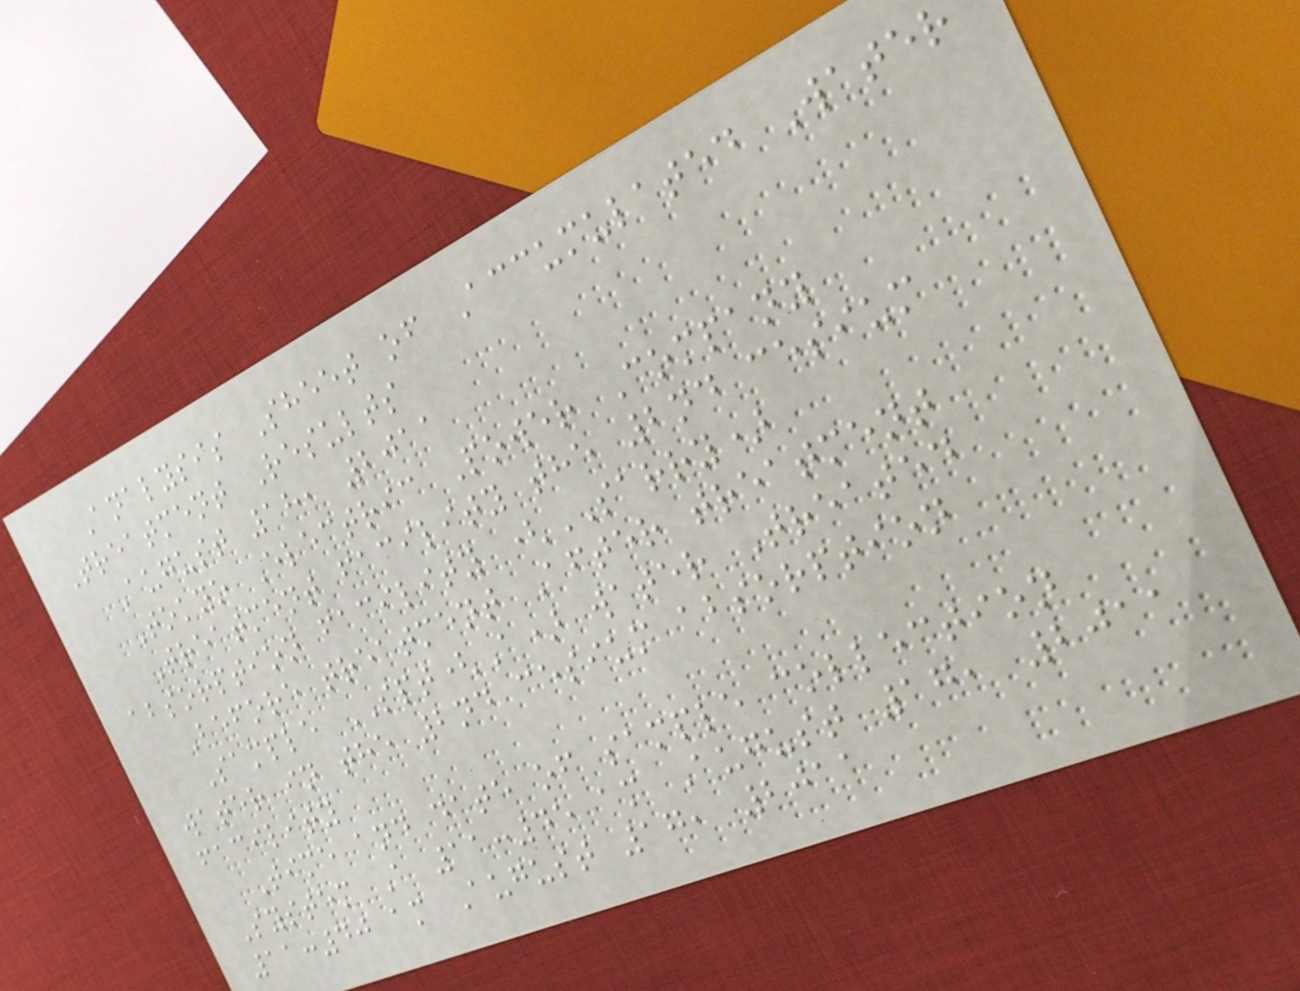Analysis Sheet of Accumulated Water
Treatment Results
August 18, 2011
Tokyo Electric Power Company
Treatment facility the 2nd cesium
absorption facility (SARRY)
Before treatment After treatment
Sample SPT(A) water Treated
water in the 2nd cesium absorption
facility
Time and date of sample collection
System A 11:45 am August 17, 2011
11:40 am August 17, 2011
